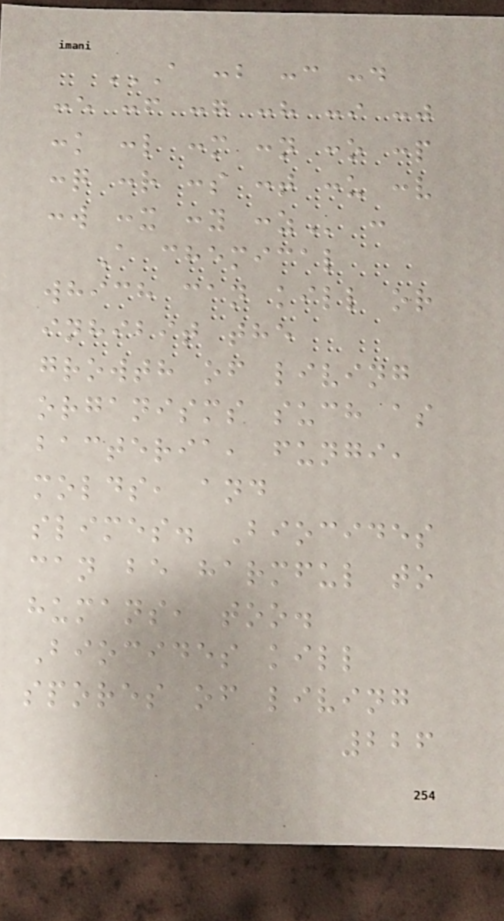A :B :C :D
:E :F :G :H :I :J
:K :L :M :N :O :P
:Q :R :S :T :U :V
:W :X :Y :Z :
A chemical
which can kill or
inhibit the
growth of living
organisms such as
bacteria, fungi,
molds, and
slimes. Biocides
can be harmful to
humans, too.
Biocides kill
spores of living
226
